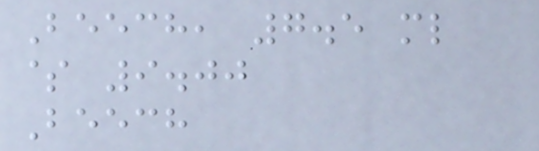Beech, 7.5 ml
$ 9.00
Beech
